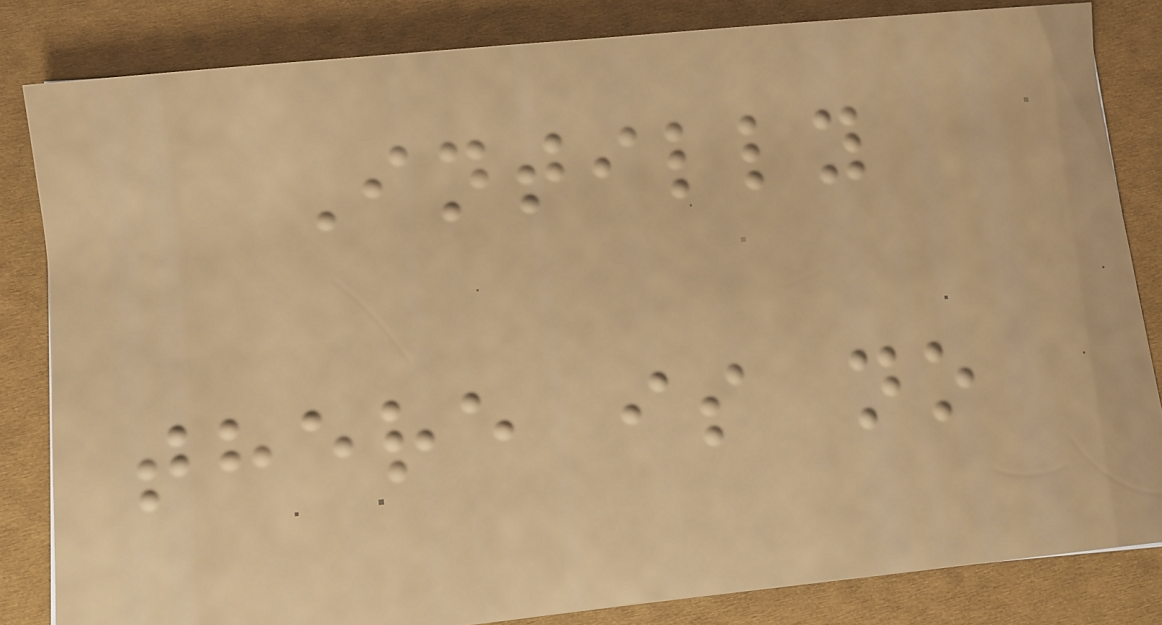Intilly
there is no
